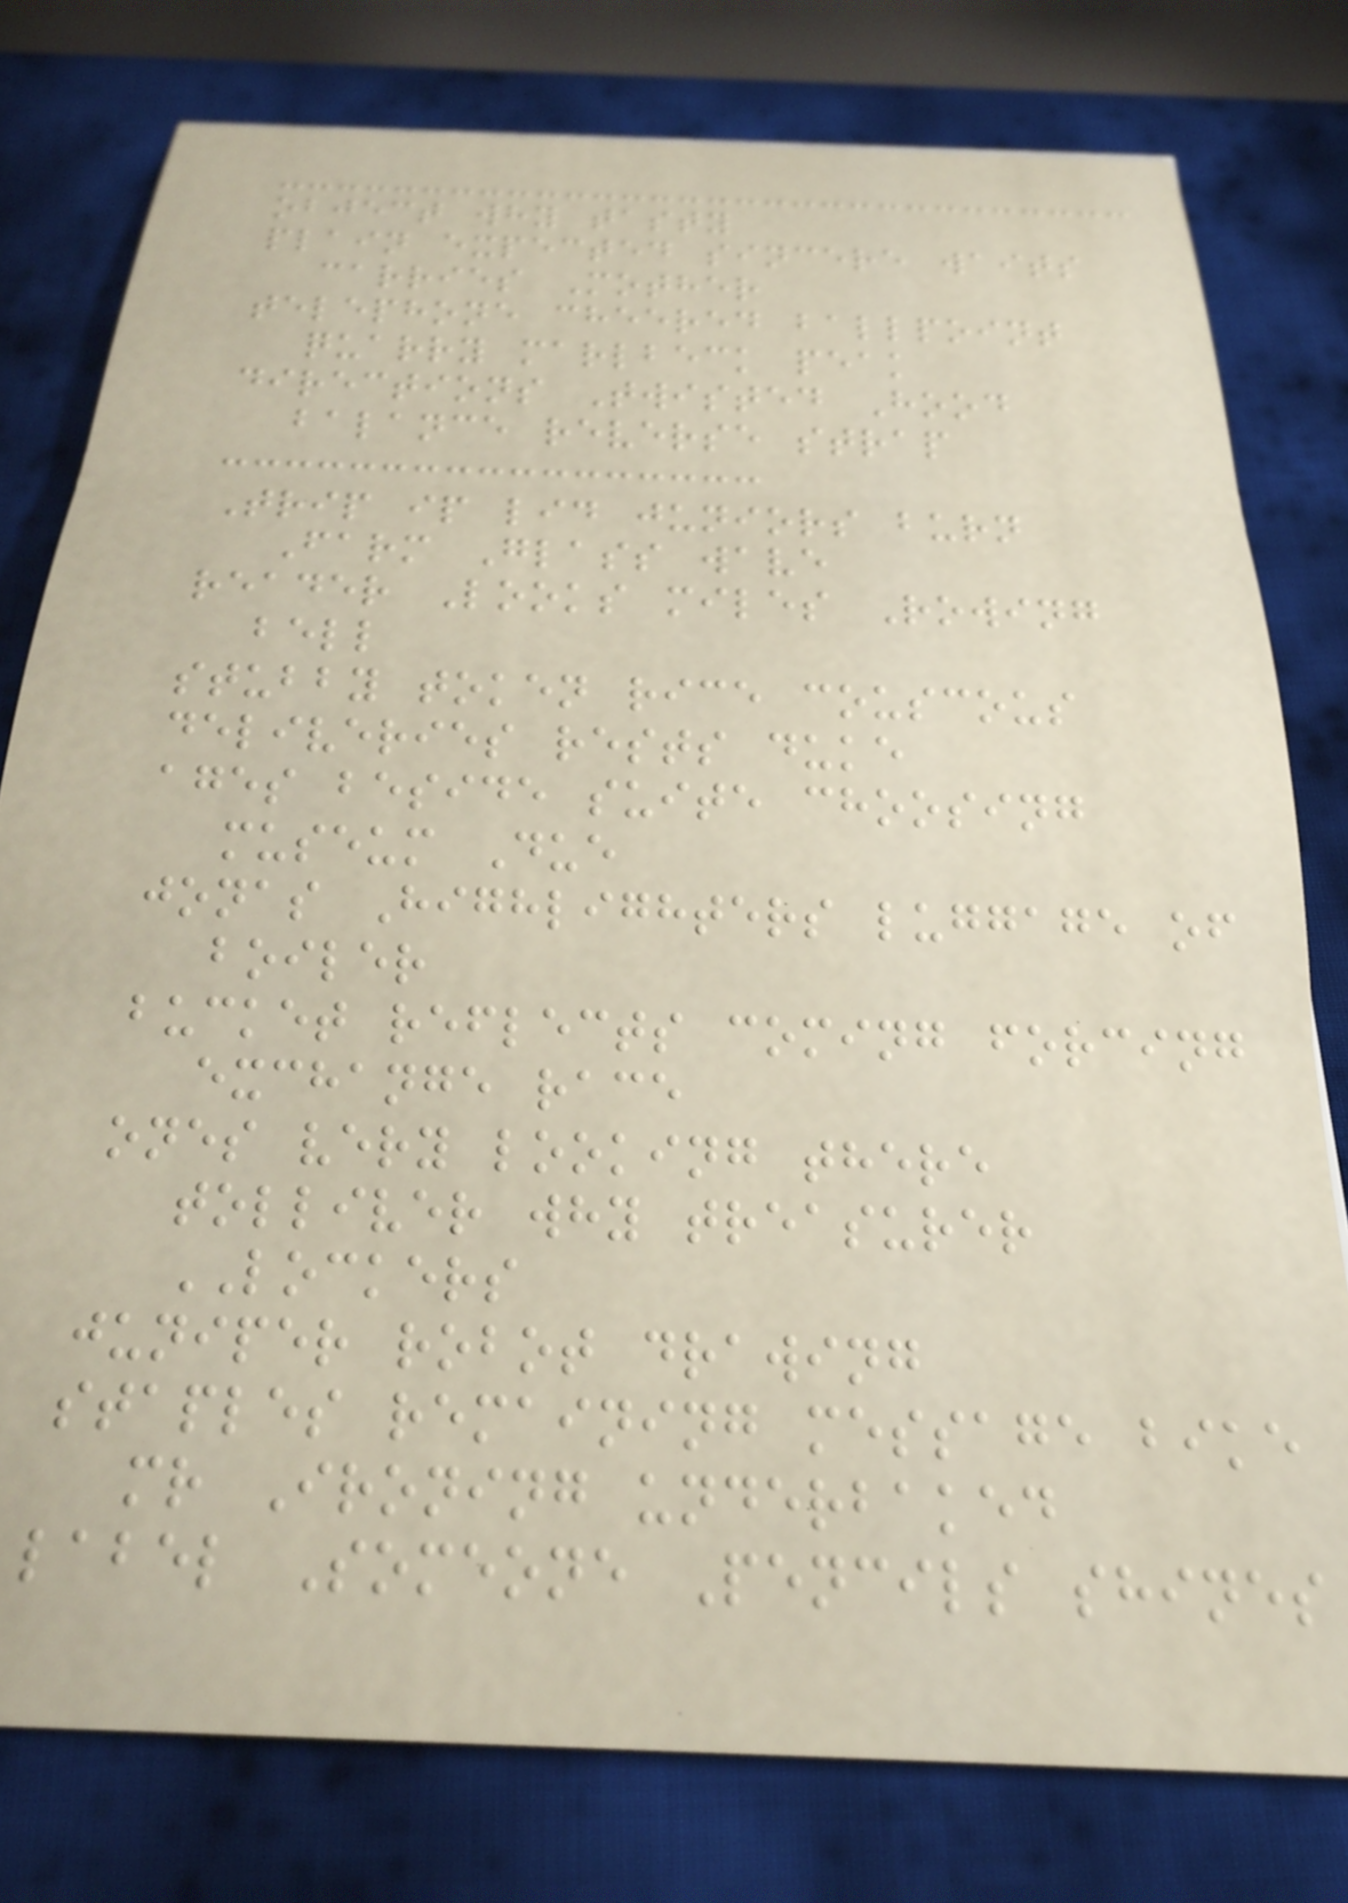object why tasty
plain expected sincere waits
carries Mother
telephone cheered ballpoint
quarry marlbeck peak
directions Twisted Hood
balance reverse strap
Trip ip lid juniors burn
Farm Glass wave
reader Looks miles Rowing
bell
stubby token rice couscous
deliveries rests duke
ages beside suite choosing
museum Due
jonas Highlighters luggage of
boiler
bucket reflects coming forcing
exchange race
ones very looking there
tolliver why treasurer
LOCKERS
juniper robot drawing
staples remaining message bike
mr Ironing underbaked
label Someone Pencils shines
